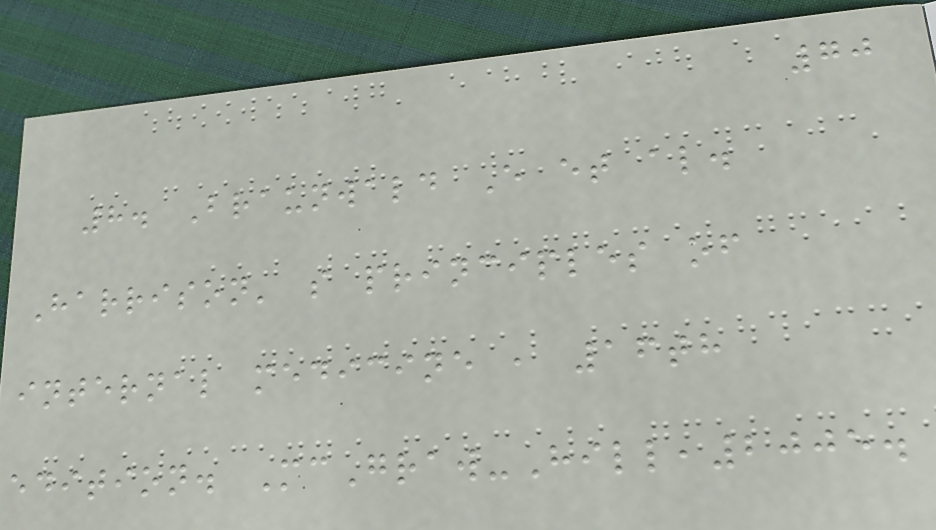70
8. Braunwald E et al.
Harrison' s principles of
internal medicine , 16th
edition. McGraw-Hill,2005.
